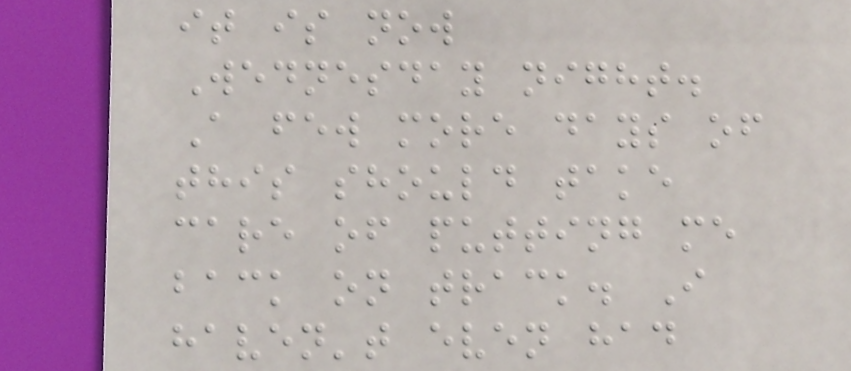it is now
Wednesday night.
A few more days of
this should take
care of putting me
back on track. I
haven't even had
